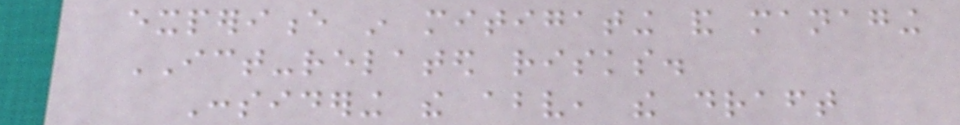experience in mitigating and managing
ICT-related risks.
Considering the above, the draft
